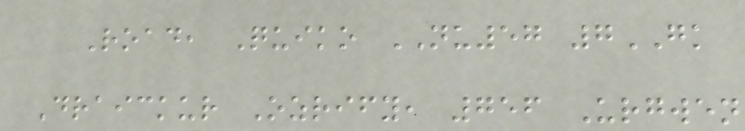Road, Quiko NU57 7GK
Draickur Ozrify, 756 Urgwen
